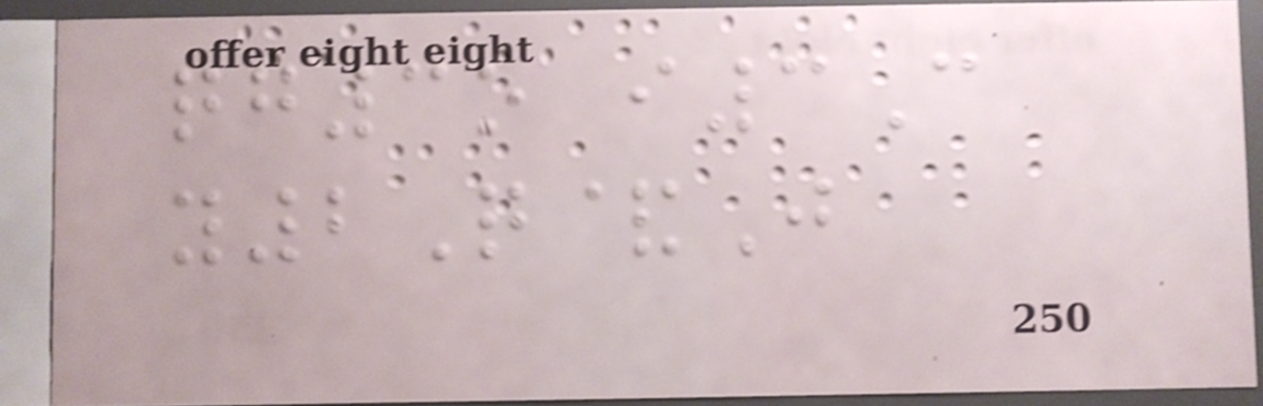qg3o i3C
y2Q&J
